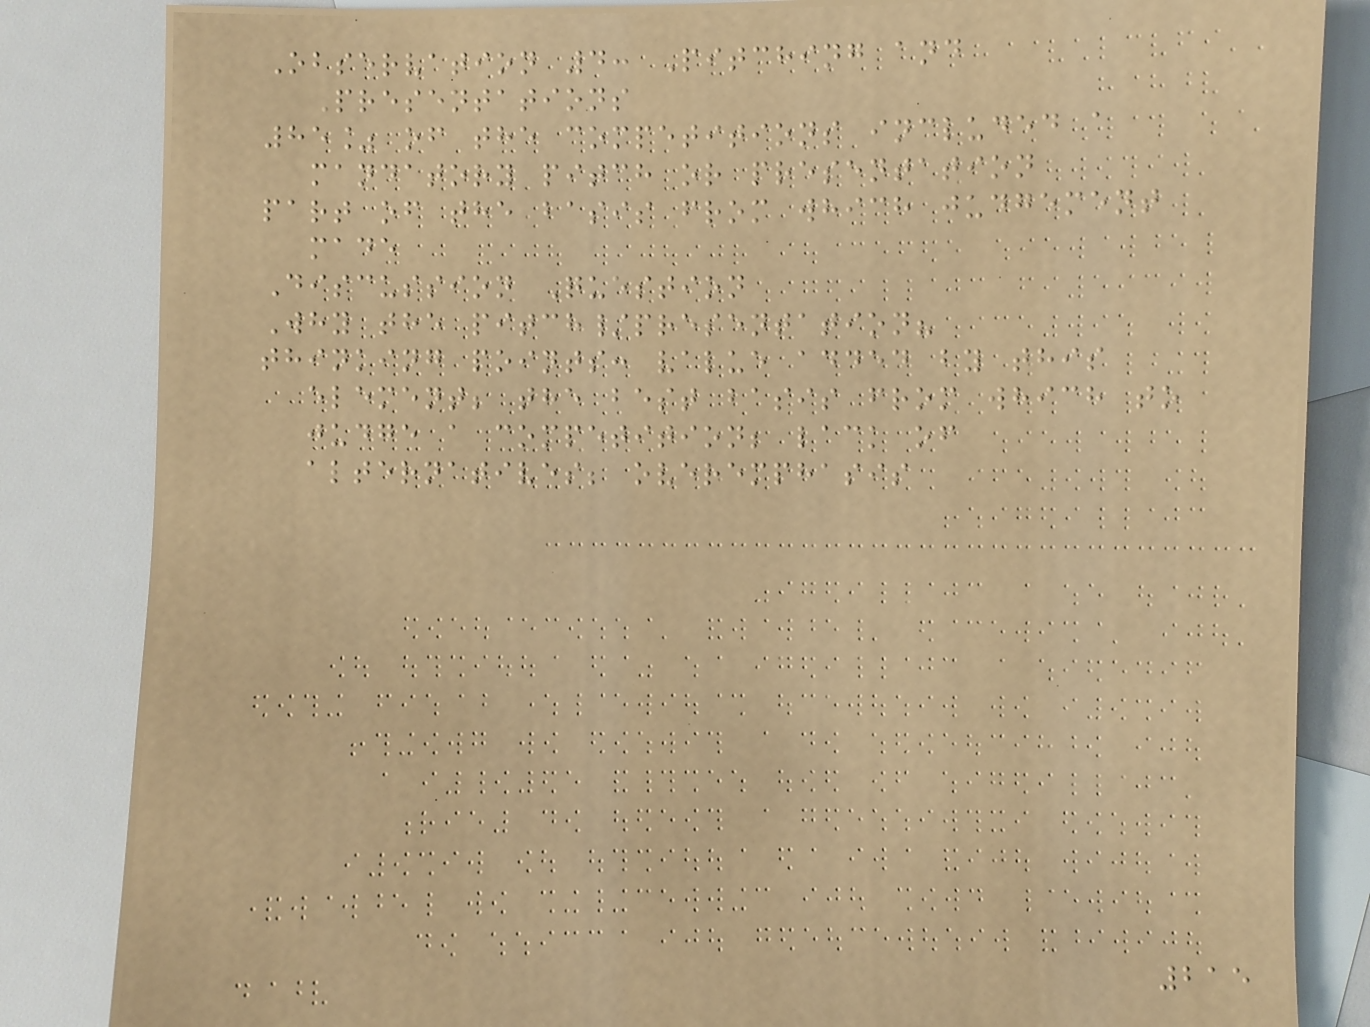Observation 4: Pitching and
Presentations
85% of the competitions included a
mandatory pitch or presentation
part of the basis from which judgement
made
Discussion Question
Why the pitch/presentation?
thinking points: value added by this
element; the best basis from which to
judge a competition; lack of
alternatives; overemphasis
215
